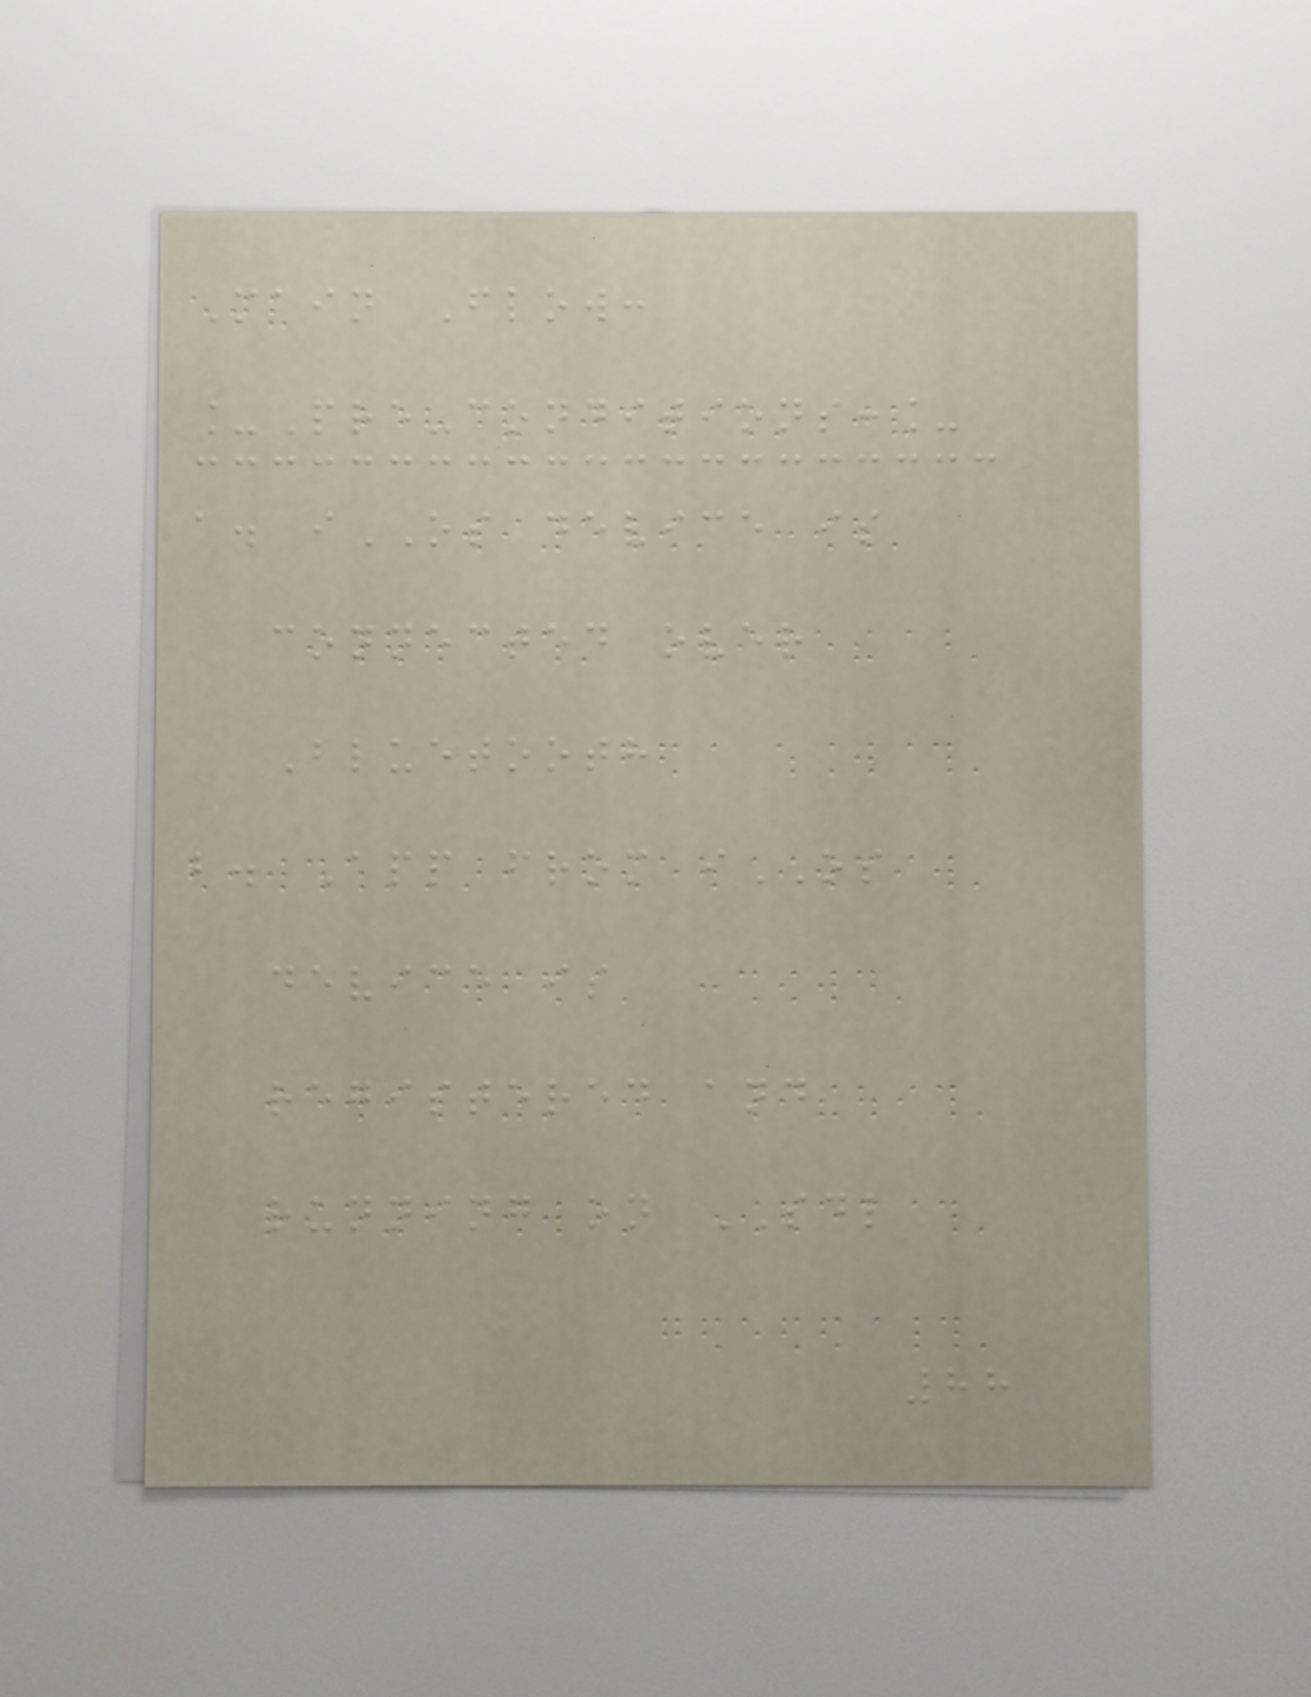Main Flow:
_Pre-conditions:_
a. iOS device is
connected over
Bluetooth
b. App from iOS
device is
registered and
running on SDL
88
